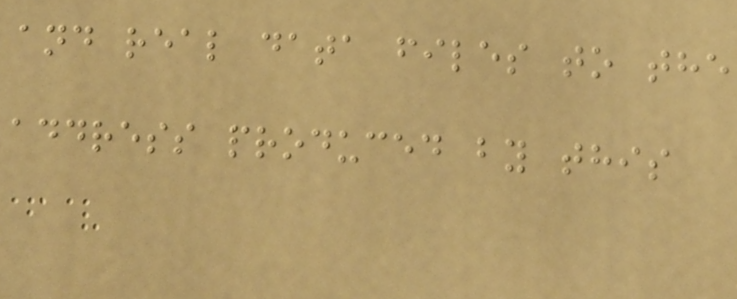and real data files to the
address produced by this
